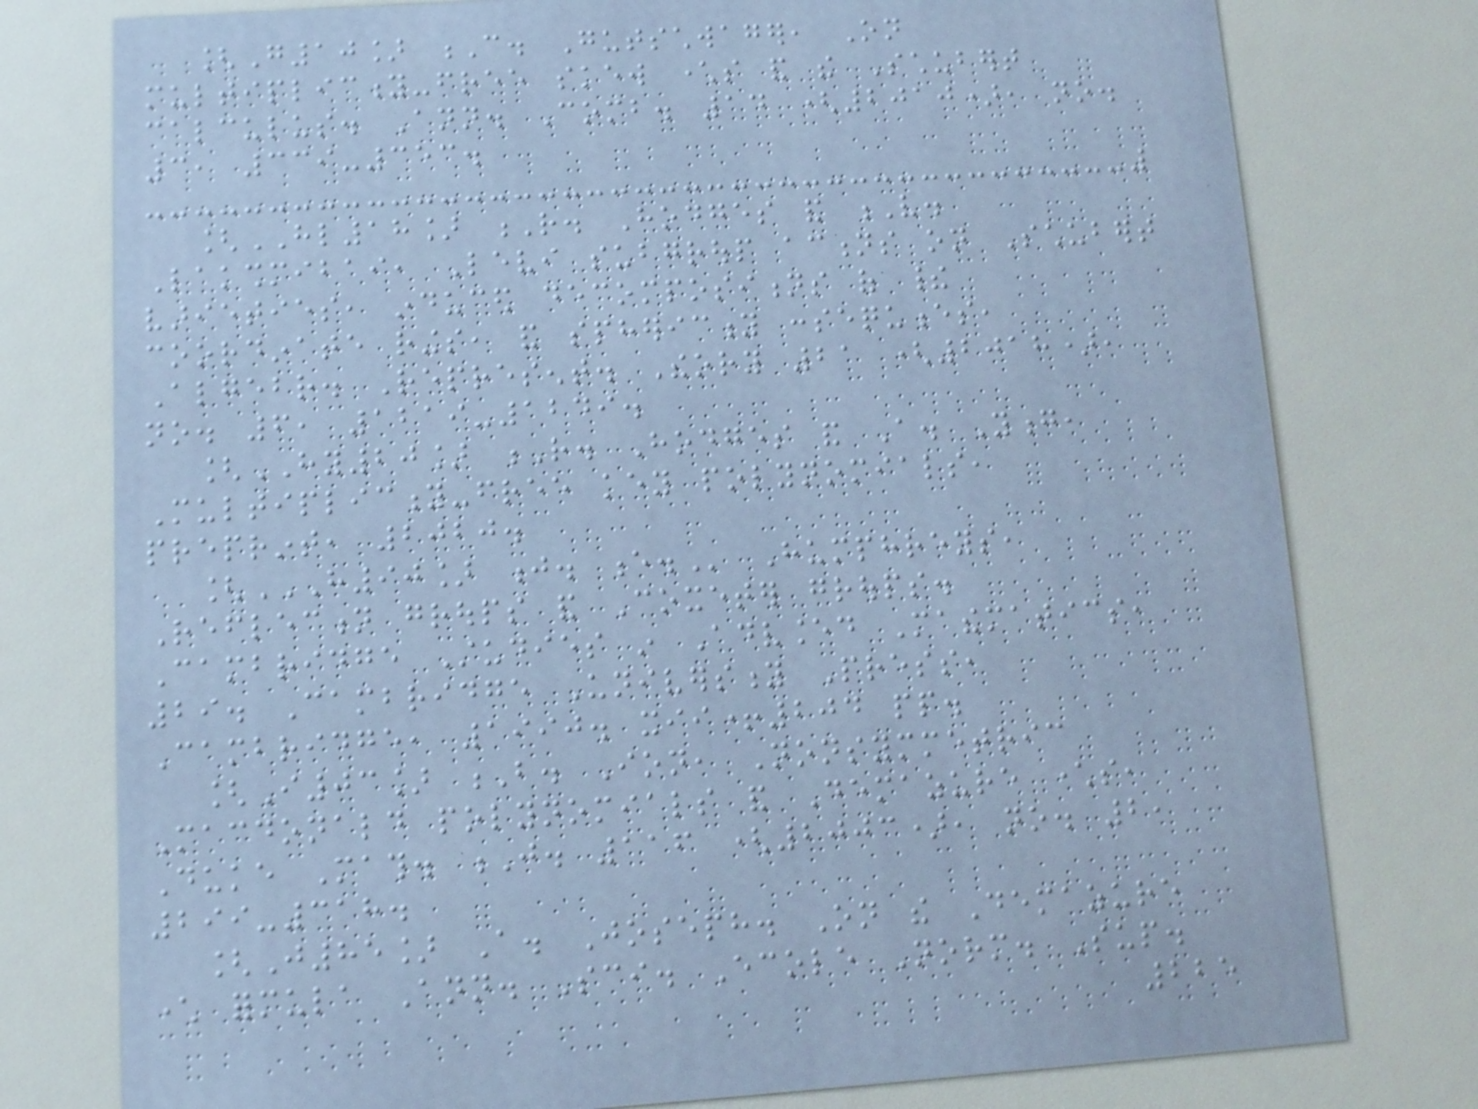[G10] C. Gutschwager, On
multiplicity-free skew characters and the Schubert
calculus. Ann. Comb. 14 (2010), no.
3, 339-353.
[HL18] R. Hodges and V.
Lakshmibai, Levi subgroup actions on Schubert
varieties, induced decompositions of their
coordinate rings, and sphericity consequences,
Algebr. Represent. Theory 21 (2018),
no. 6, 1219-1249.
[HY20] R. Hodges and A. Yong,
Multiplicity-free key polynomials,
preprint, 2020.
[H90] J. E. Humphreys,
Reflection groups and Coxeter groups.
Cambridge Studies in Advanced Mathematics,
29. Cambridge University Press,
Cambridge, 1990. xii+204 pp.
[I03] B. Ion, Nonsymmetric
Macdonald polynomials and Demazure characters,
Duke Math. J. 116 (2003), no. 2,
299-318.
[J85] A. Joseph. On the Demazure
character formula Ann. Sci. Ecole Norm. Sup.
225
